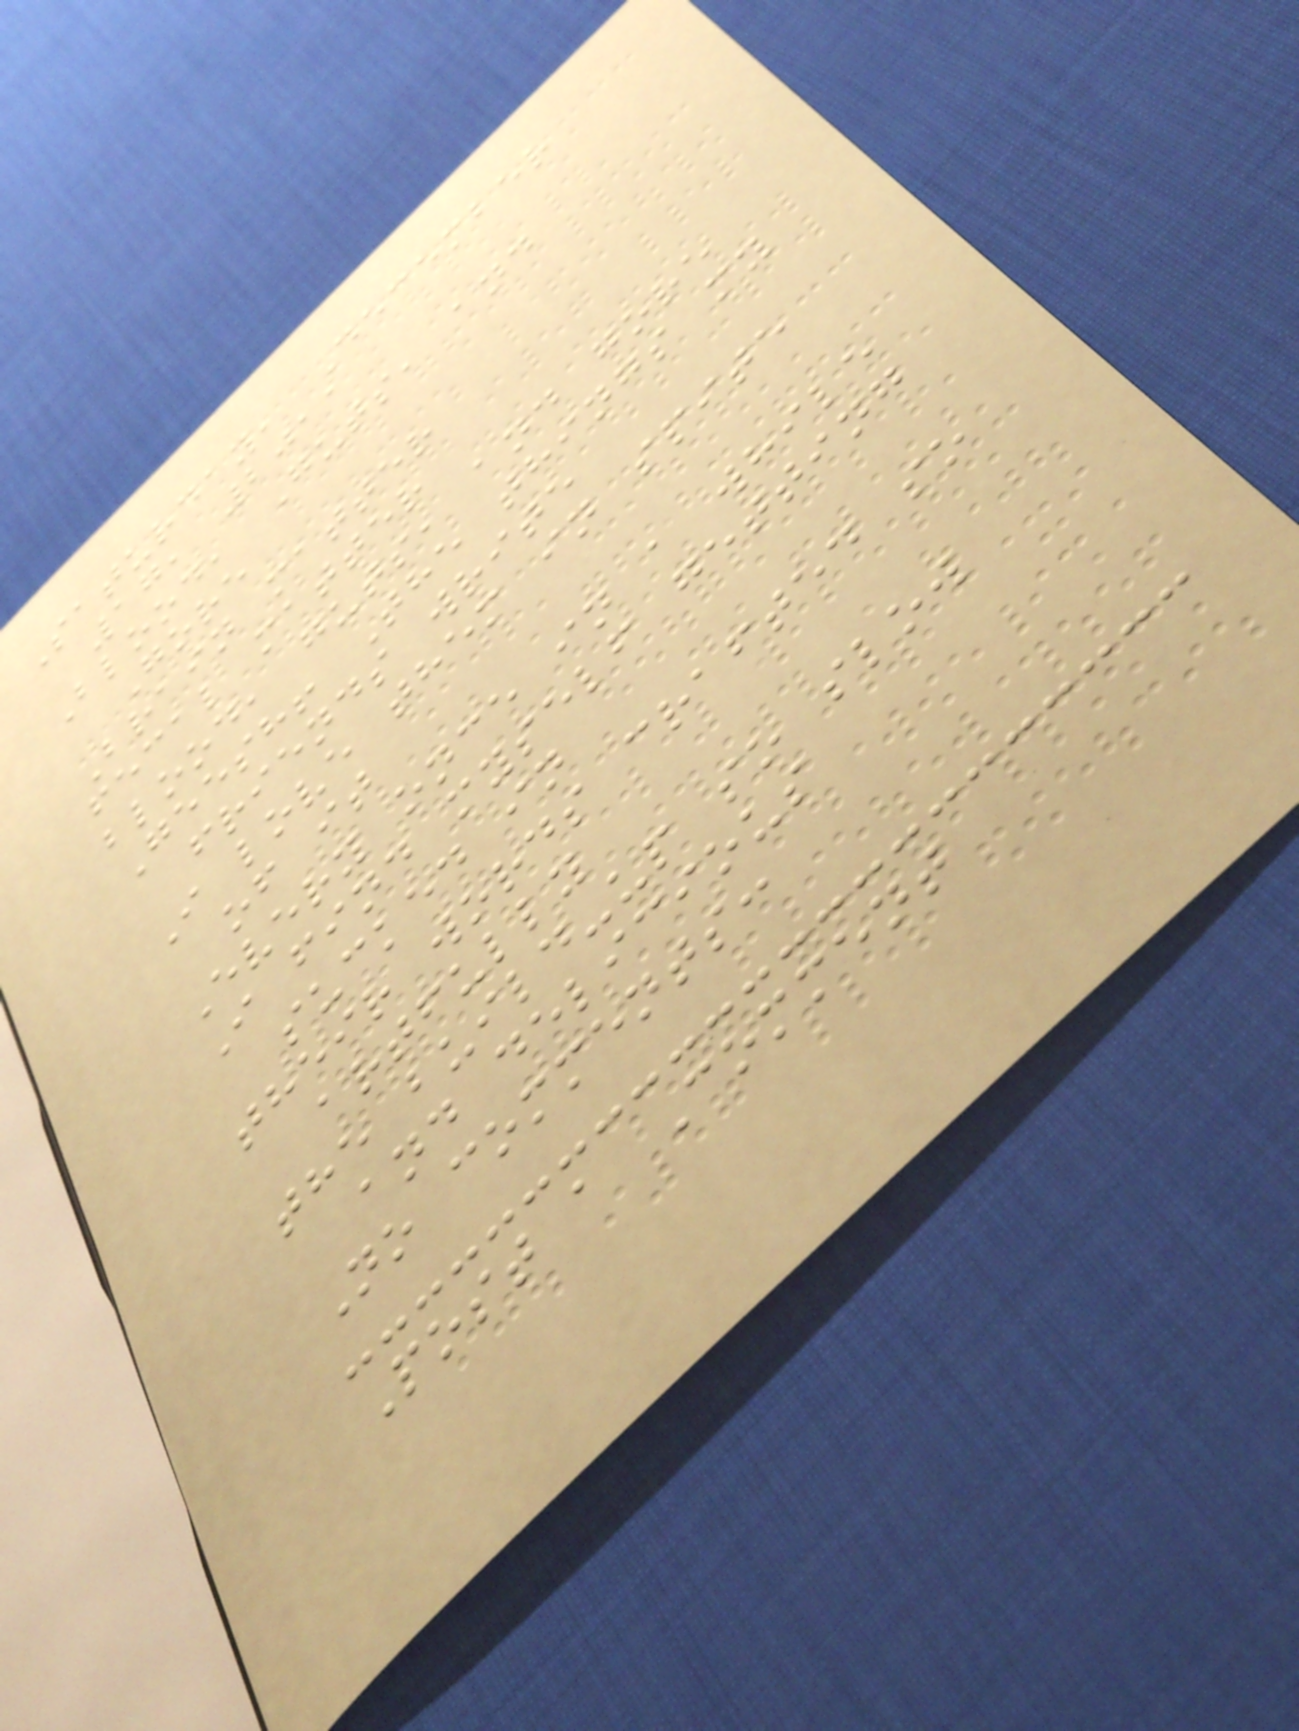Saturday, December
17, 2011
Blood, Guts, and
Gore
Brain matter
fecal matter
blood, guts, and gore
Geesh! The things my
friends write
I love them in spite
of it
Every once in a while
I find myself getting
sucked in
their words crafted so
artfully
the build-up so slow
and delicious
No comments:
Post a Comment
